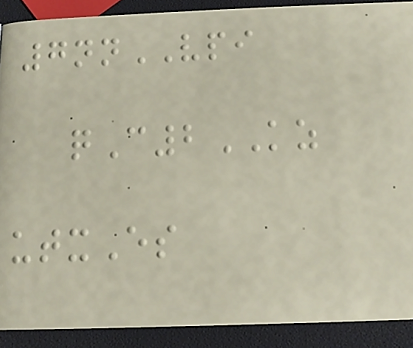7nnVPI
qC2KZ
utxEs
